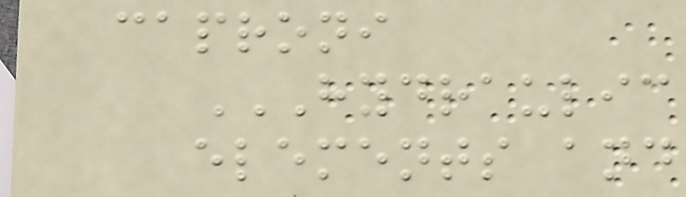caproni
HYDRAULIC
ELEMENTS AND
